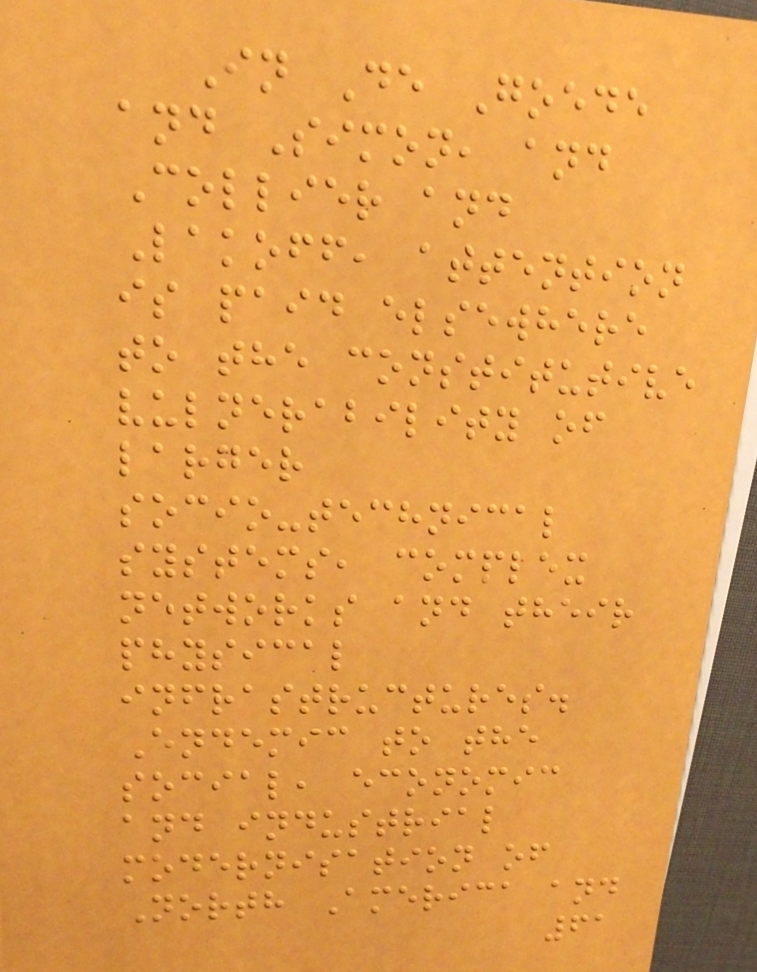In De Goede
and Simon, and
Collier and
Lakoff, attention
is paid elsewhere
to the constitutive
vulnerability of
larger
socio-technical
systems, complex
networks and their
physical
infrastructures.
Endemic to the
social, economic
and industrial
modernisation of
North America and
61
